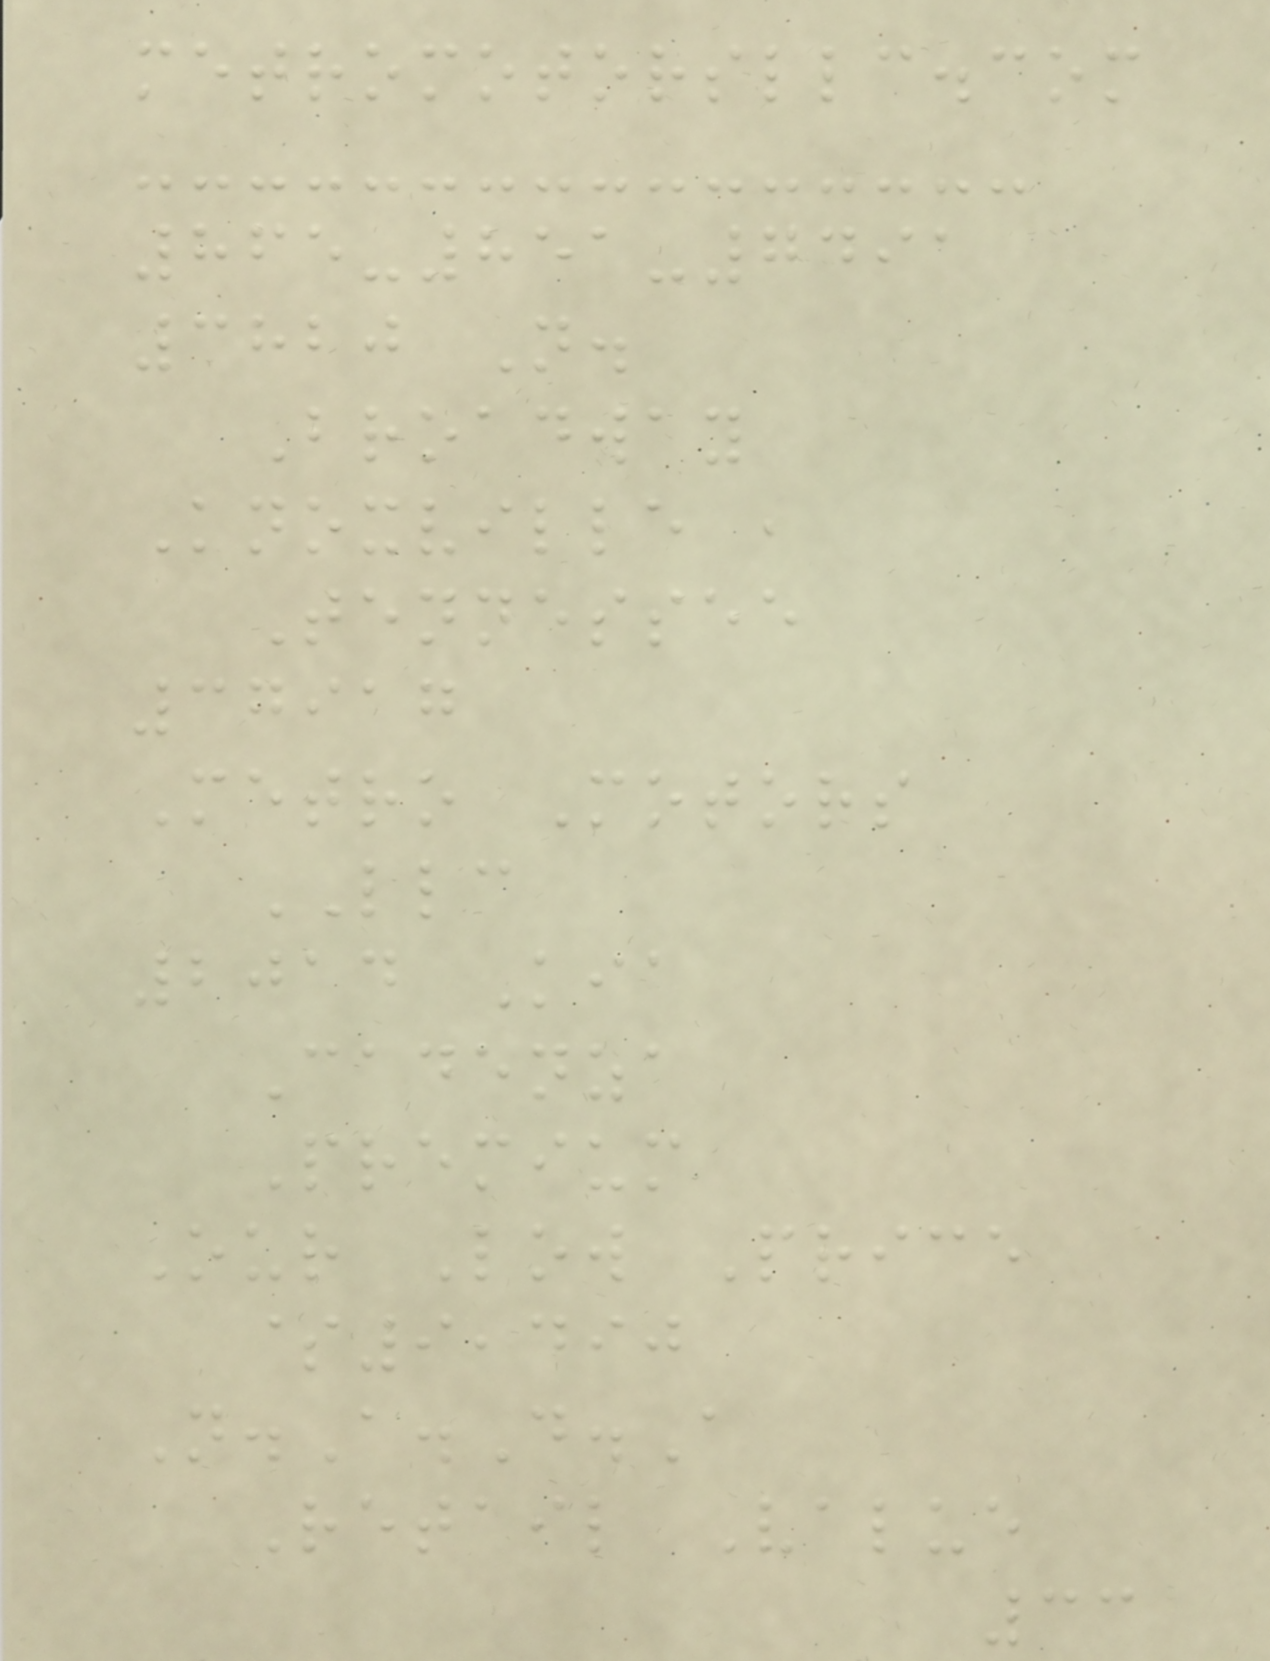metromotorsllc.com
865-851-7491
3820 N.
Broadway
Knoxville ,
Tennessee
37917
Metro Motors
LLC
2014 Kia
Cadenza
Premium
Our Low Price
$9,490
N.A.D.A
Retail Value
33
